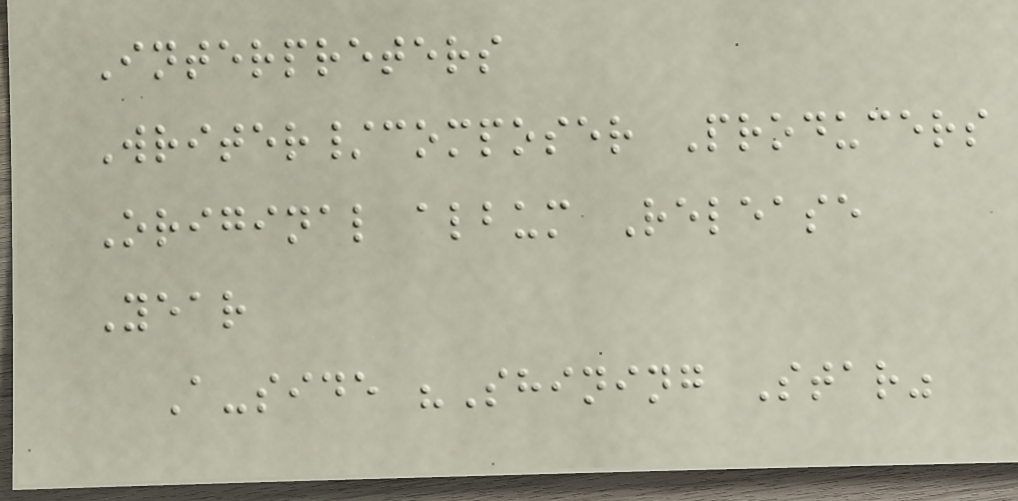Interpreters
Writer/composer Producers
Original album Release
Year
A-side "Shining Star"
